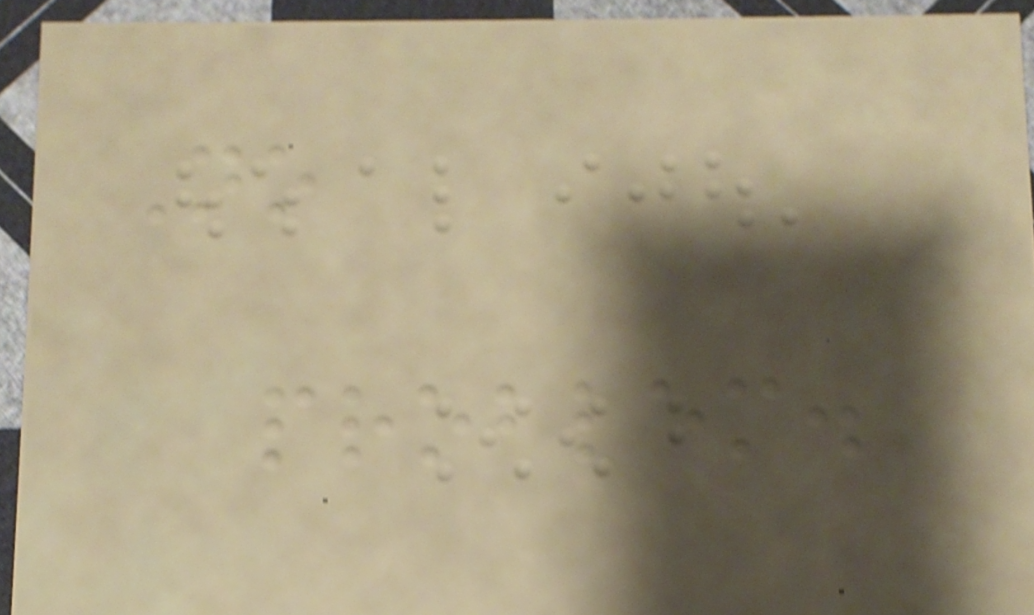No
problem.
